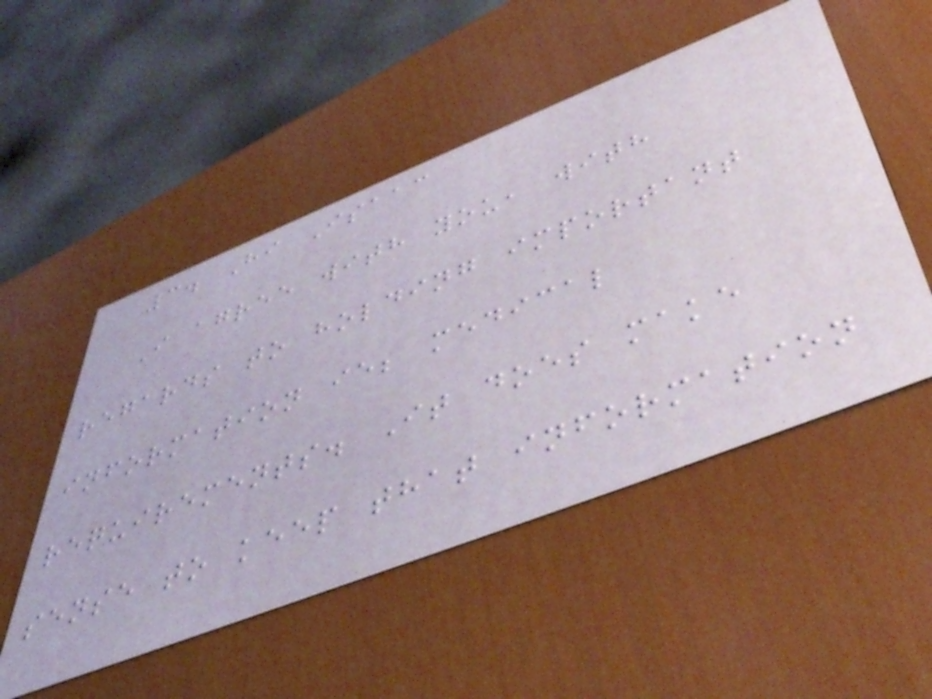3. Hi Isaac
I agree with you, with
regards to holding important
information ie; medical
requirements. It does make
sense to keep that information
